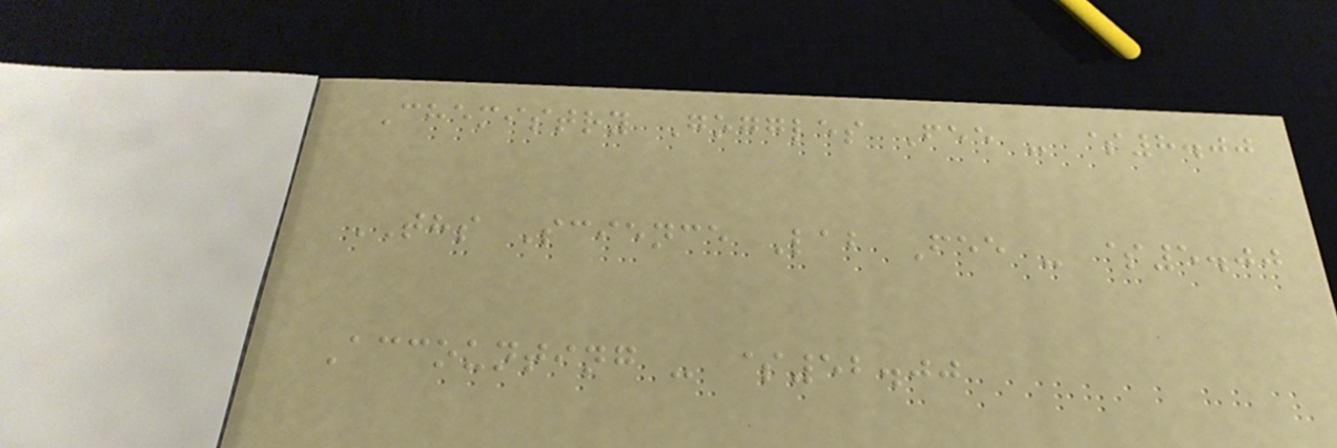Chemistry Goggles Fee - $8.00
THS Science Lab Fee - $5.00
Accounting - $52.00
